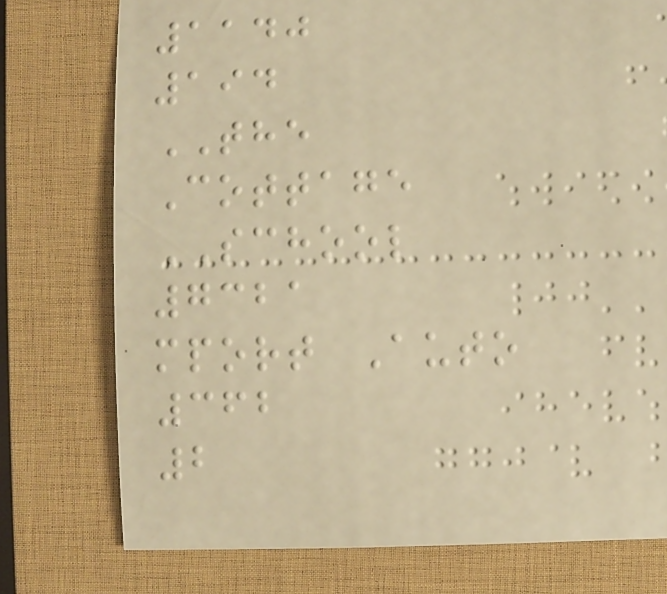1140
194
THE
Cottage
SCHOOL
7321
mport Auto
362
2
